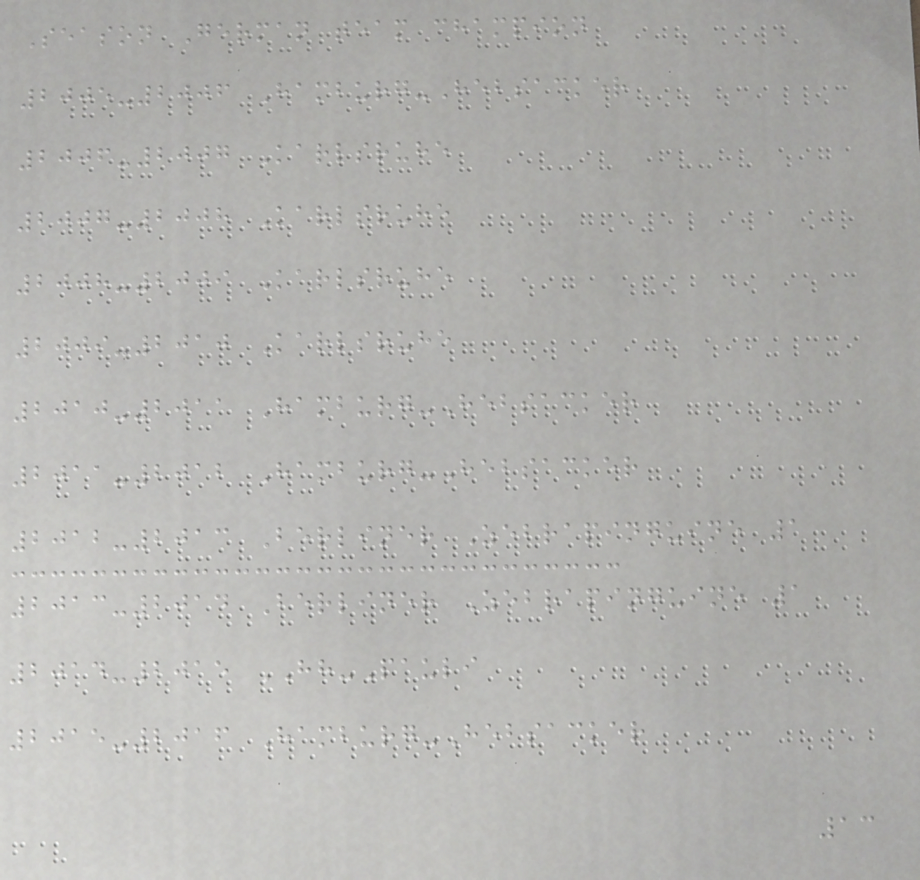Season German team champion
2005-2006 Hamburg-Hebsacker
2006-2007 Karlsruhe
2007-2008 Karlsruhe
2008-2009 Karlsruhe
2009-2010 Karlsruhe
2010-2011 Hamburg-Hebsacker
2011-2012 Hamburg-Hebsacker
2012-2013 Berliner Zebrapinguine 1
2013-2014 Berliner Zebrapinguine 1
2014-2015 HH-Pauli
2015-2016 Hamburg-Hebsacker
13
